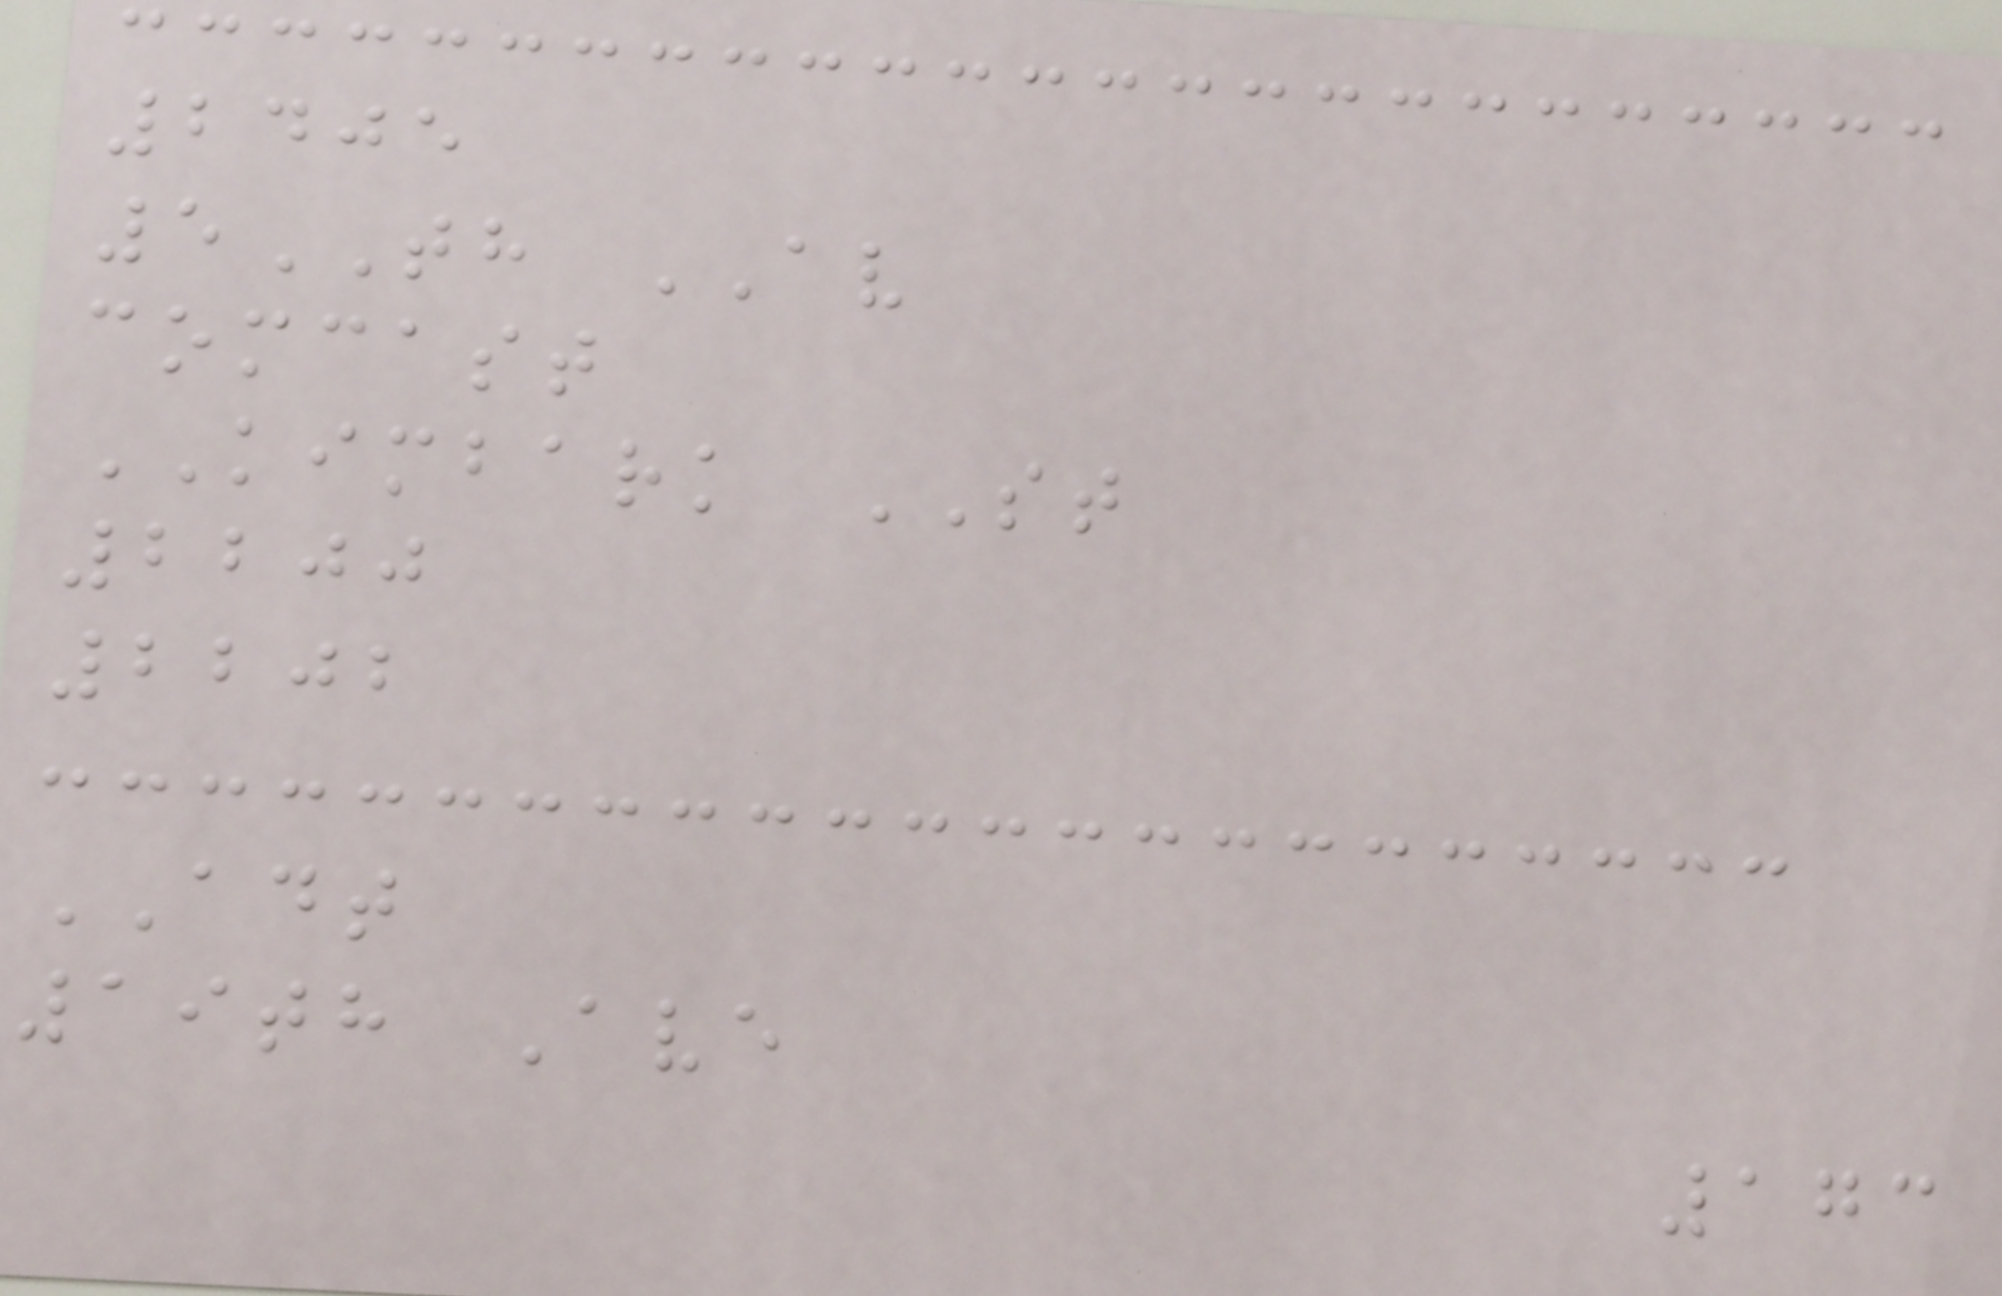2405
5TH AV
comcast
KIMBARK ST
2200
2202
ADT
19th Ave
173
